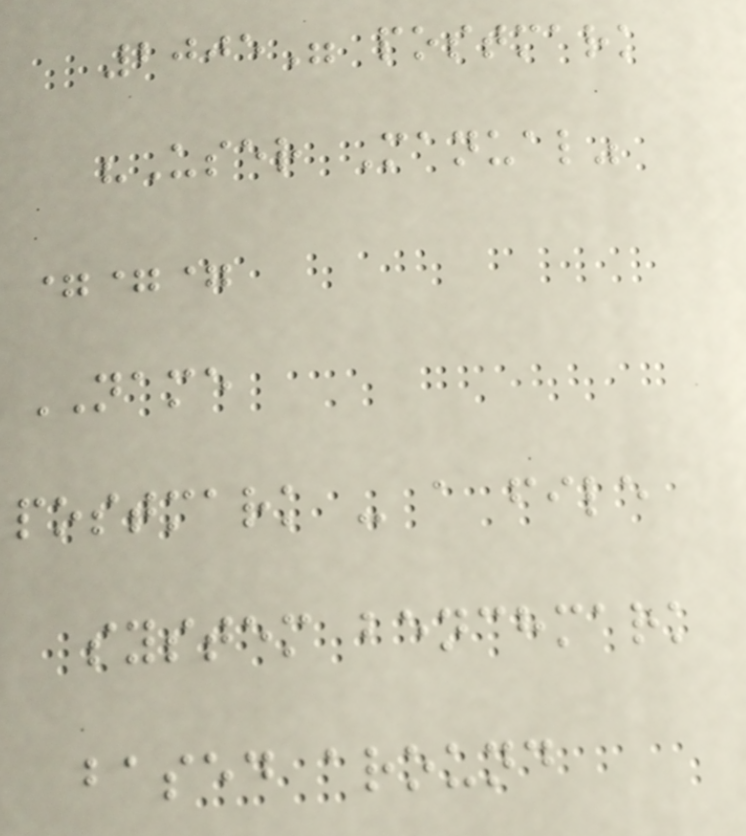2005" postmark
"User Manual"
===
NAME
postmark - a file
system benchmark
based around
